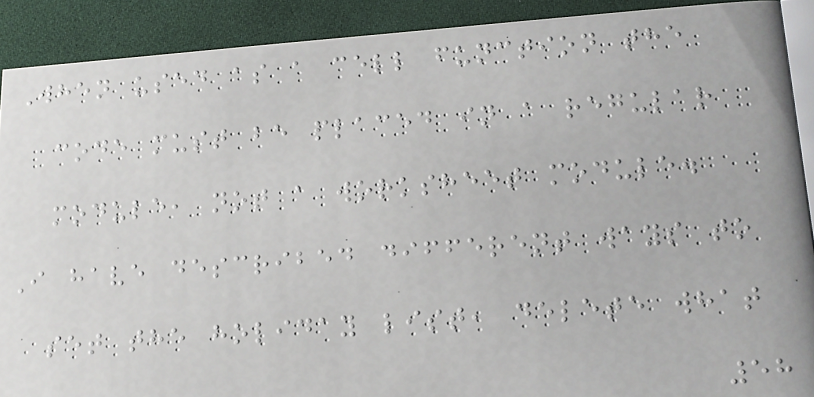When used as a cell function the
code must be placed in a regular
module, not a worksheet module.
I have described different ways to
set the holiday list, delete what
58
